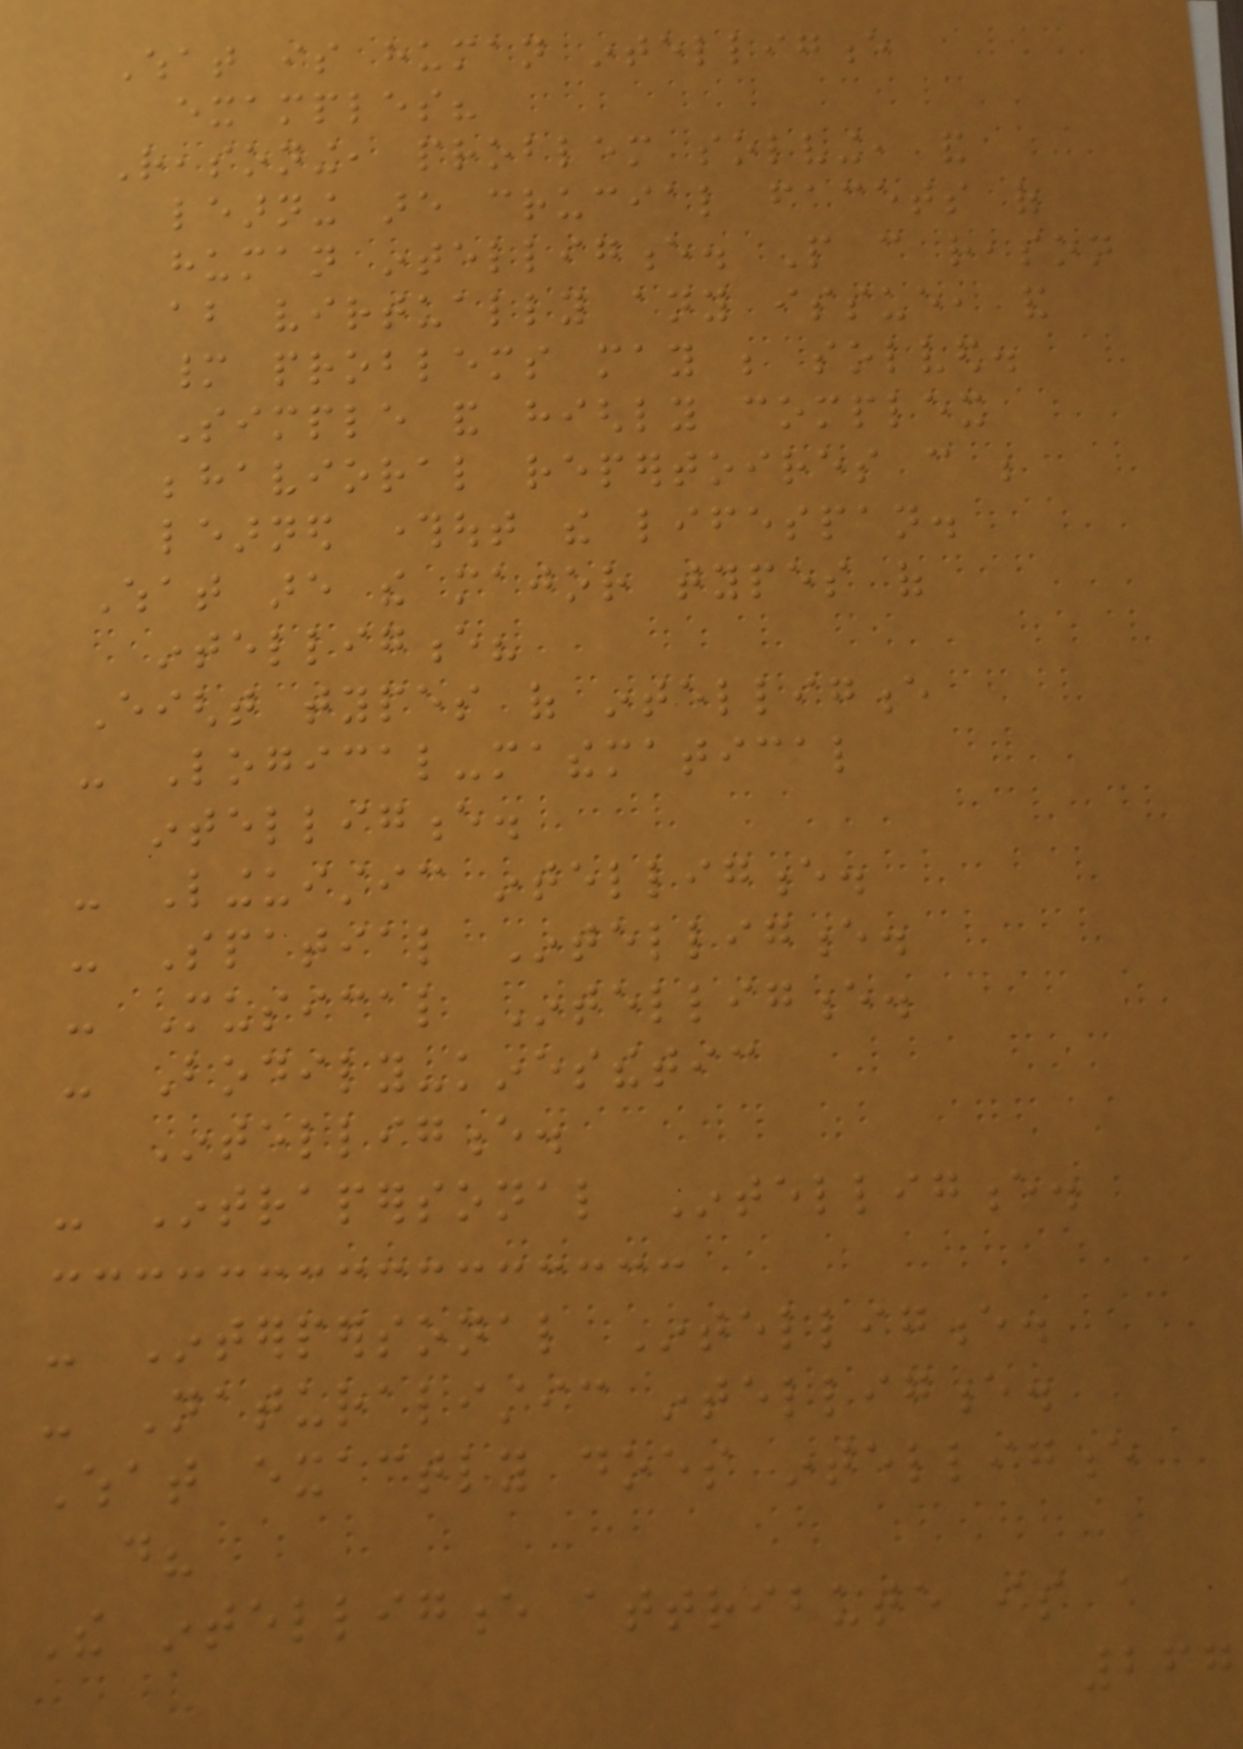What is human intelligence
examples?
Reasoning, problem solving, and
learning are crucial facets of
human intelligence. People can reason
about virtually any issue, and
many problems may be solved.
Simple and highly complex
behavioral repertoires can be
learned throughout the lifespan.
What are the major types of
intelligence?
Eight types of intelligence
- Logical-mathematical
intelligence.
- Linguistic intelligence.
- Spatial Intelligence.
- Musical Intelligence.
- Bodily-kinesthetic
Intelligence.
- Intrapersonal Intelligence.
- Interpersonal Intelligence.
- Naturalistic intelligence.
What exactly does intelligence
do?
The intelligence attribute is a
267
